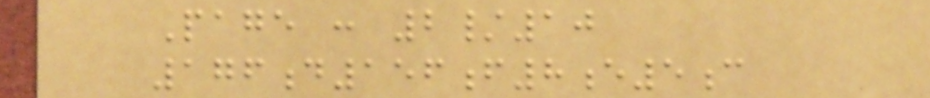Page : 2/10
176d156f8e5c
